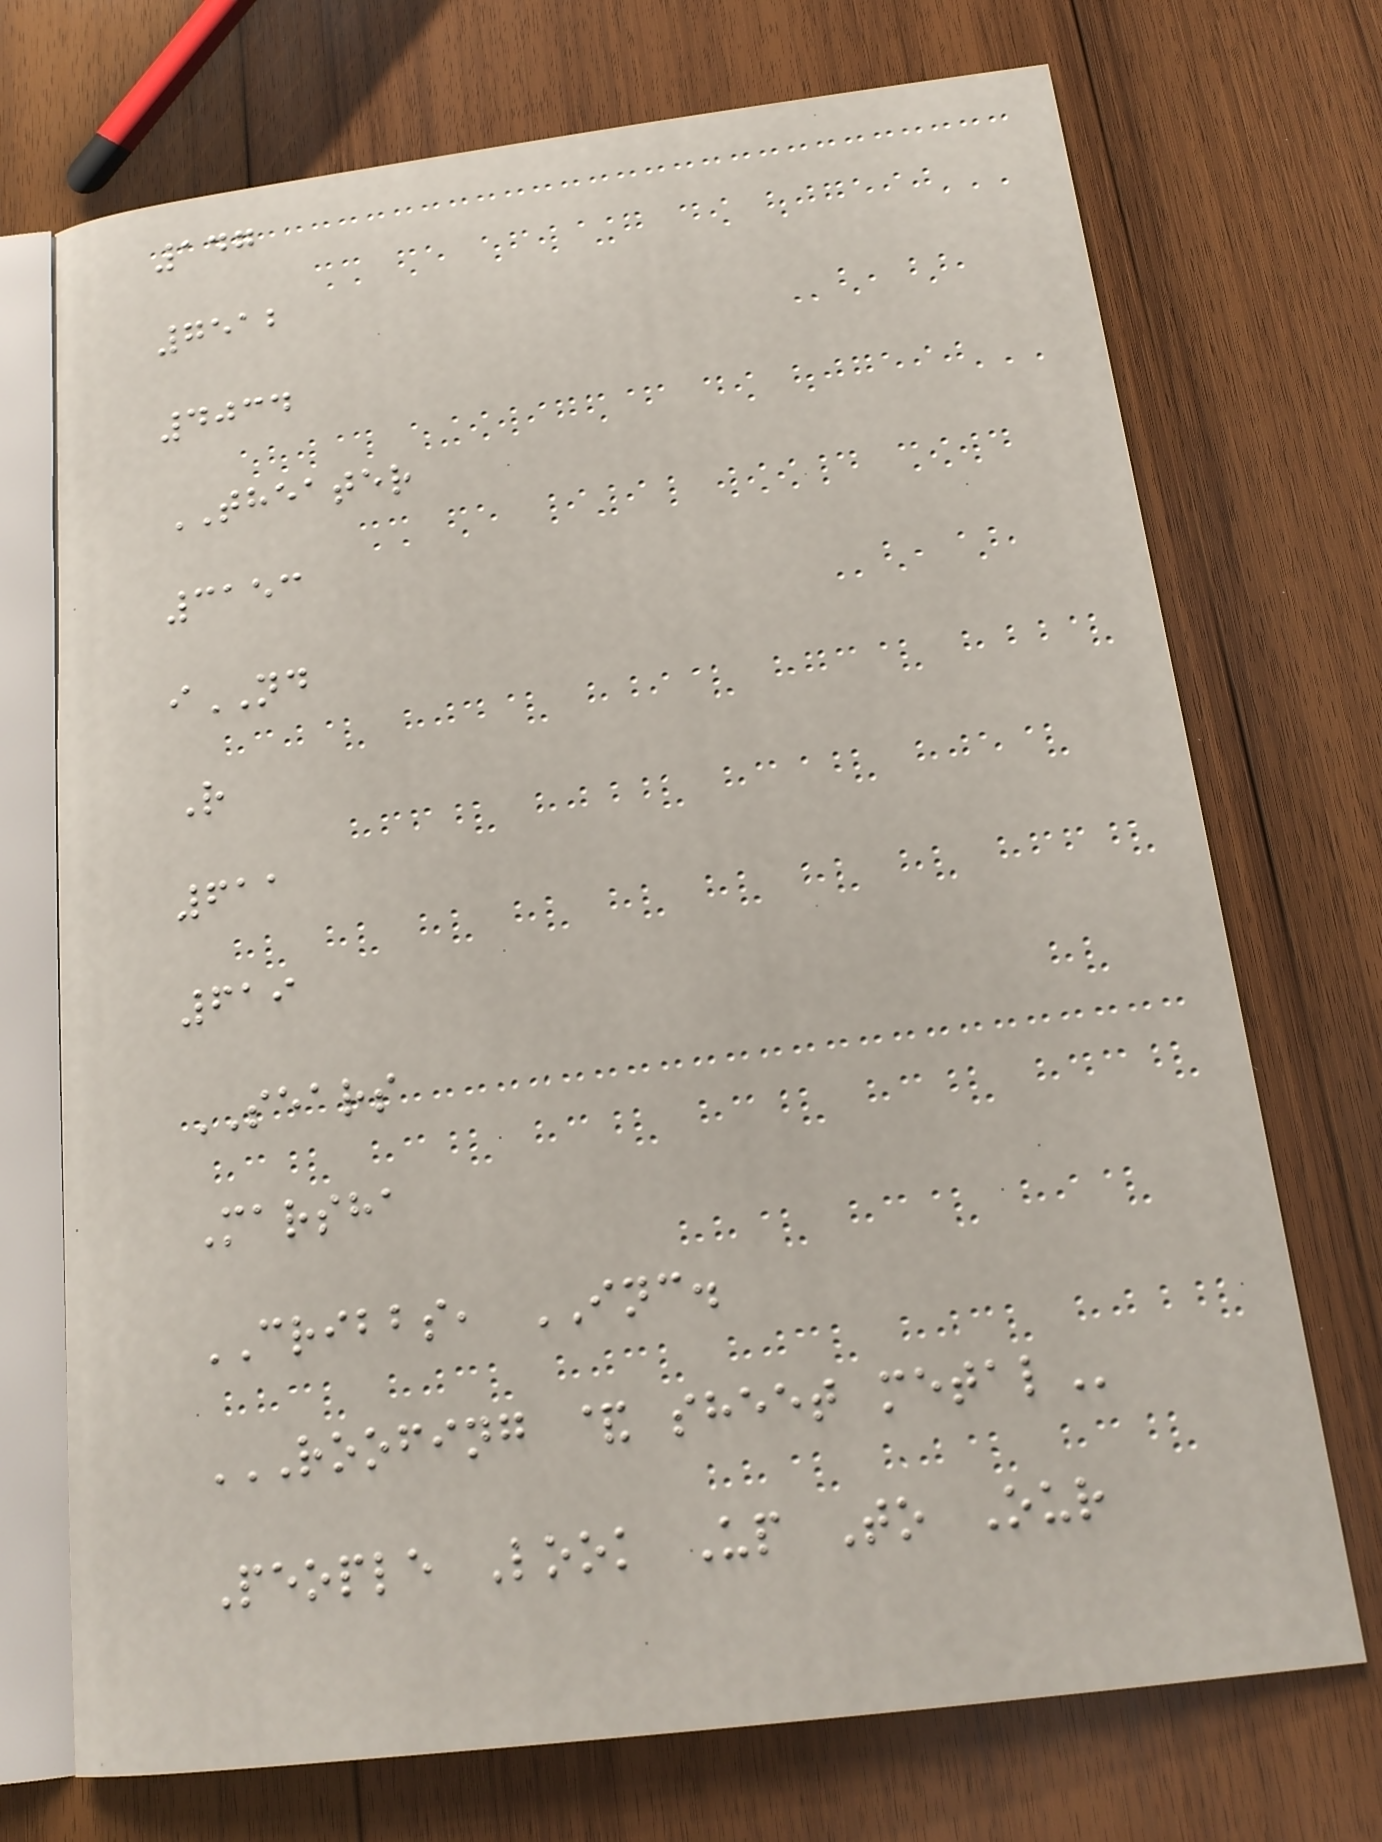147
7512
4034
THEATER
3153
iND
R
611
619
SEARS
Marsha
CRIBBS, INC.
ROOFING & SHEET METAL
People Look Up To Our
